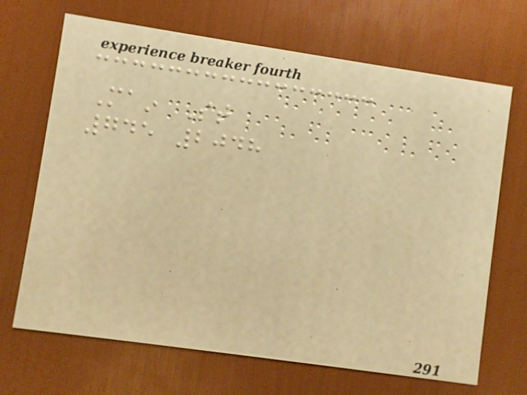Main St
745 2048
